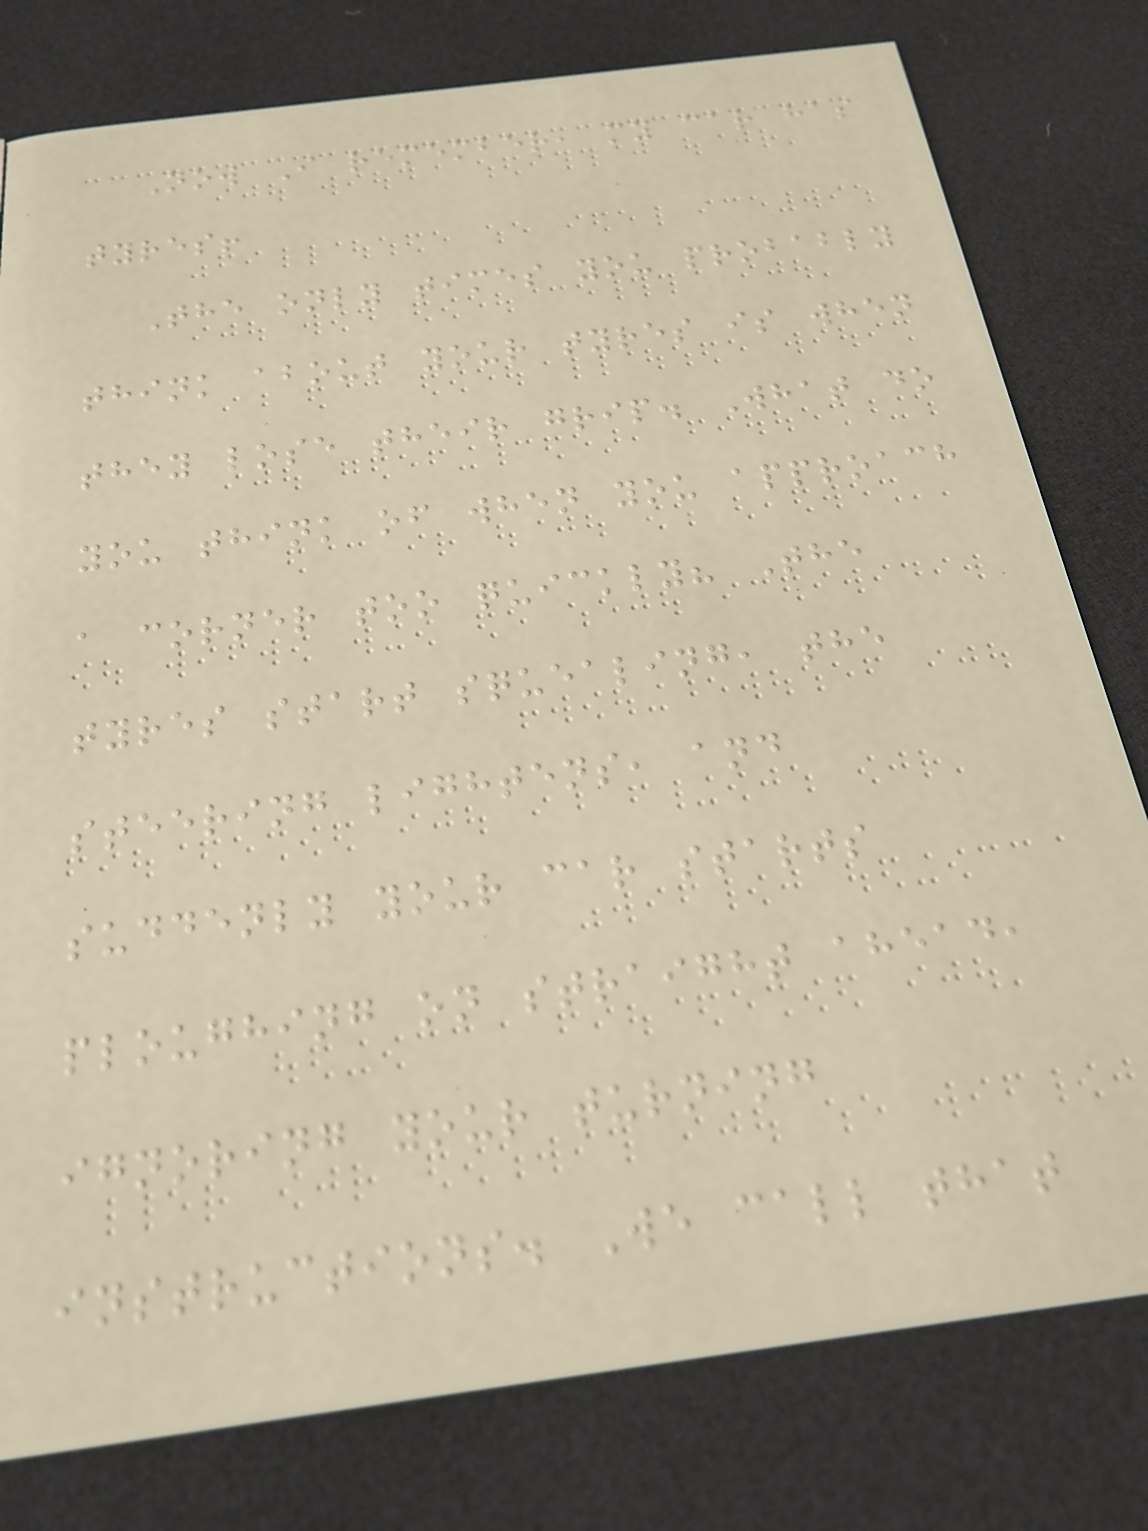Now I remember, my car has
tyres!
The only times you probably
think about your tyres is when
they lose their grip. What do
you think of when you approach
a corner too quickly? The
tyres start squealing, the
steering lightens, and
suddenly your car starts
ploughing on straight ahead,
ignoring your turning
instructions. We call that
